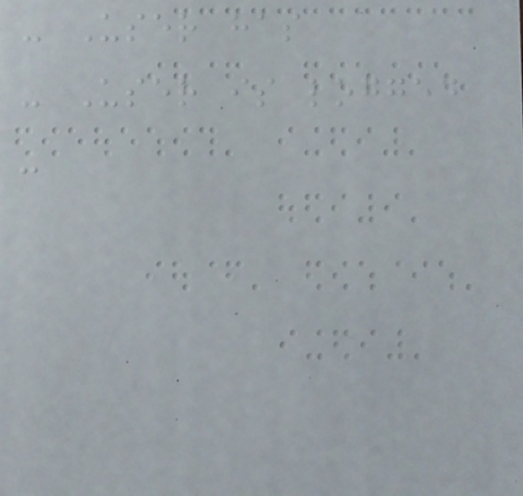- User has
- User is logged
-
